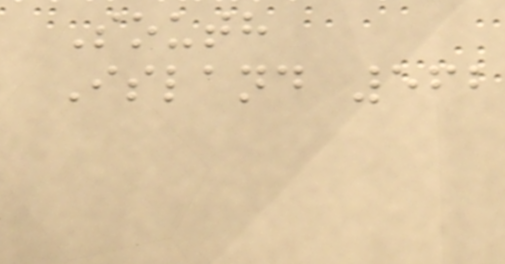South
Island 562
